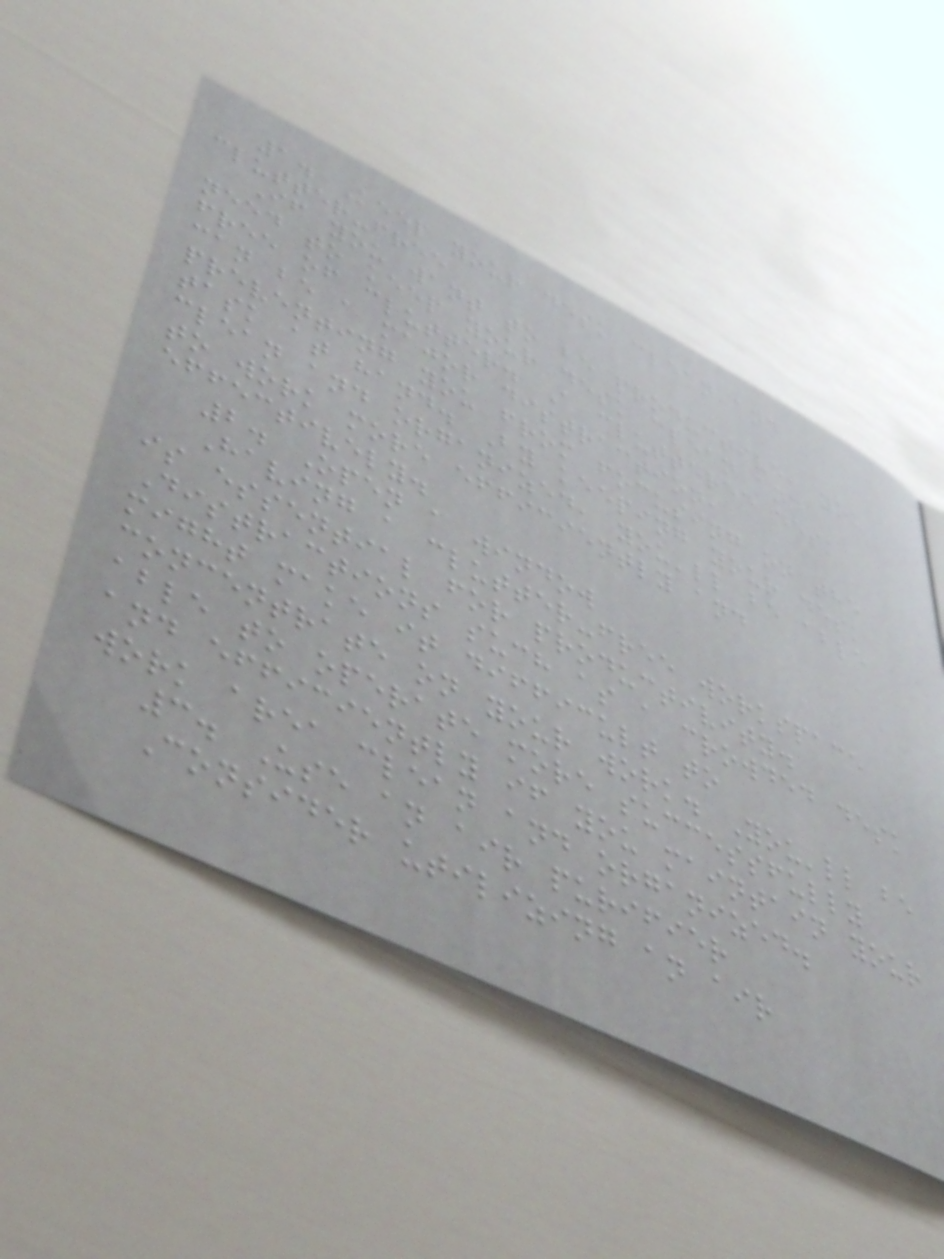1. Keep your desk clean and
clutter-free
If you want to be productive, you
need to keep your desk clean and
free of clutter. A cluttered desk
can be a major distraction,
preventing you from focusing on the
task at hand. By keeping your desk
clean and organized, you'll be able
to work more efficiently and
effectively.
2. Open a window
Having a clutter-free workspace
is essential for productivity.
Distractions such as a crowded desk
might make it difficult to
concentrate on your work. You'll be
able to operate more successfully
and efficiently if you maintain your
work area clean and organized.
3. Use an air purifier
Consider utilizing an air
